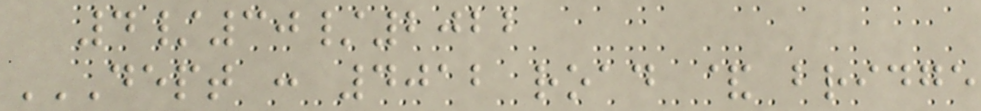4/30/2022
DEPT : 4012 ROAD & BRIDGE
